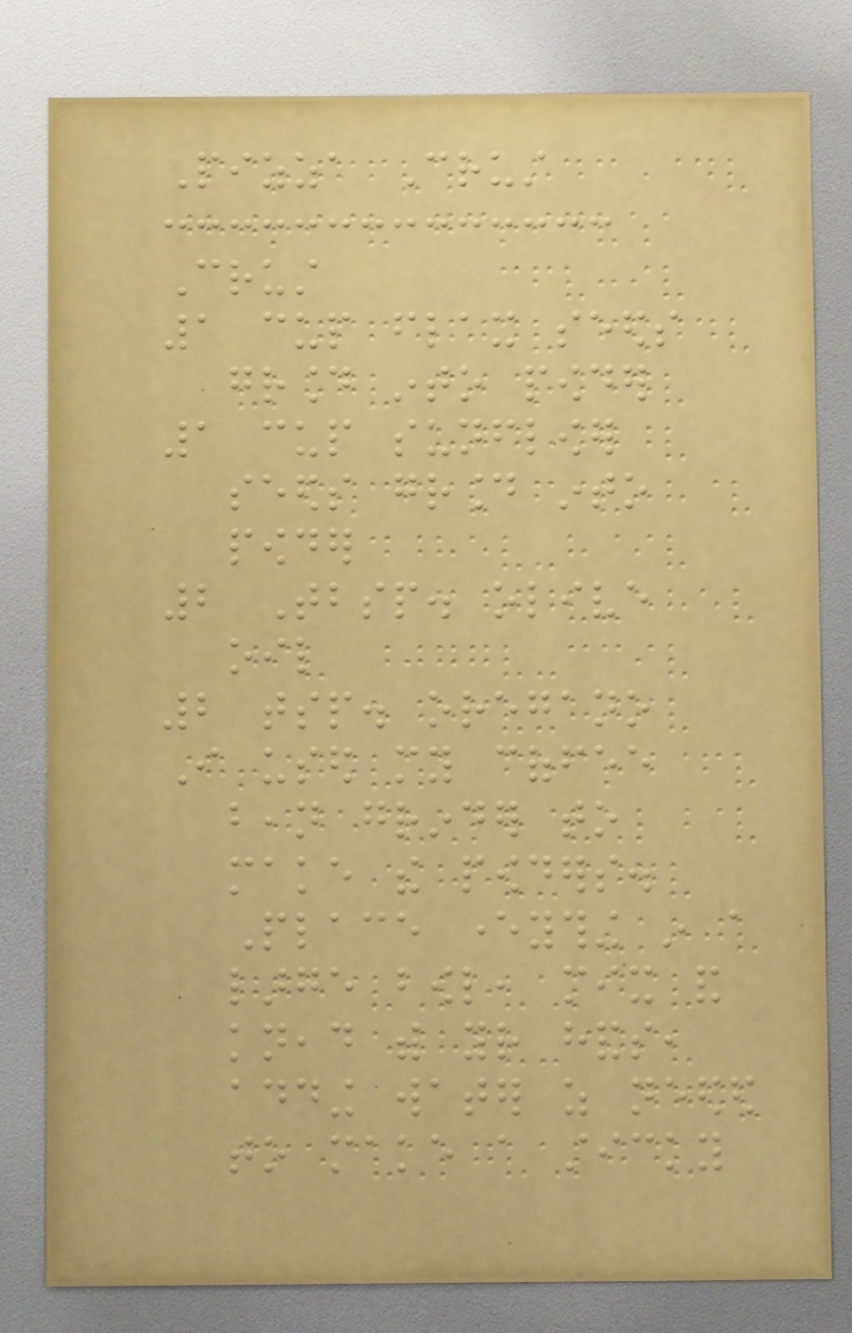Pizza Crust
Crust
1 cup flax seeds
ground into powder
1 cup sunflower
seeds ground into
powder
2 Tbsp. olive
oil
2 tsp. oregano
I used my coffee
bean grinder to
make the powders.
Place everything in a
large bowl, mix and
knead with your hands,
adding water as needed
to make a sticky
